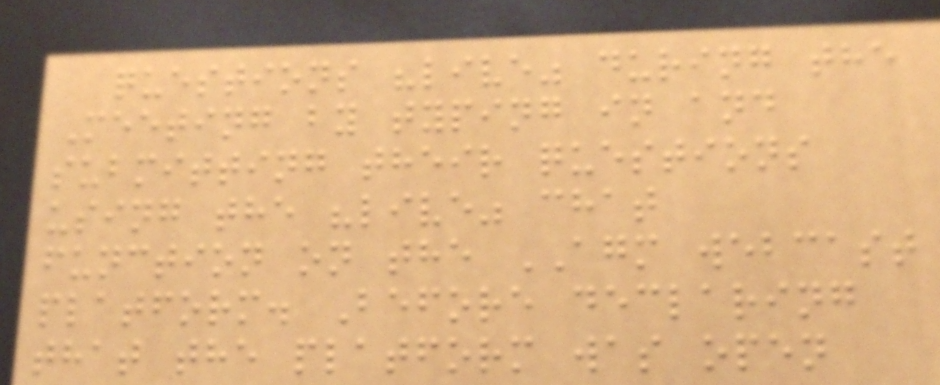questions "live" during the
Meeting by typing in and
submitting their questions
using the "live" chat
function on the AGM webcast
platform. Before declaring
that the platform was open
